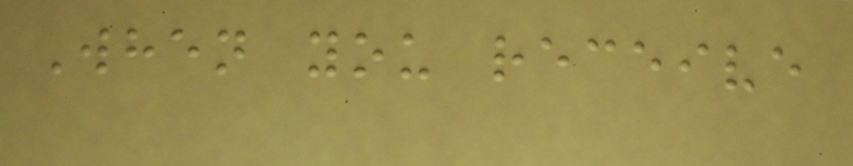When you receive
